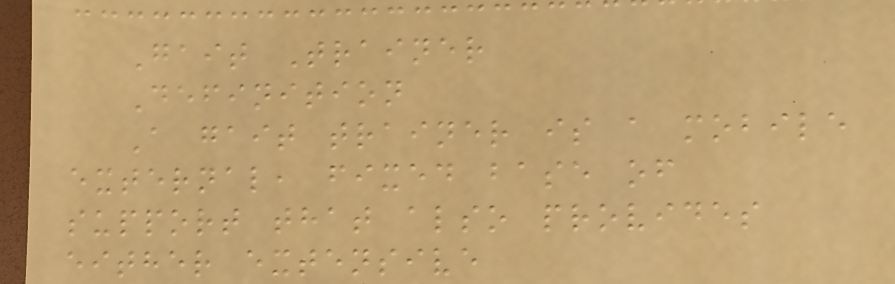Gait Trainer
Definition
A gait trainer is a mobile
external, fixed base of
support that also provides
either extensive
